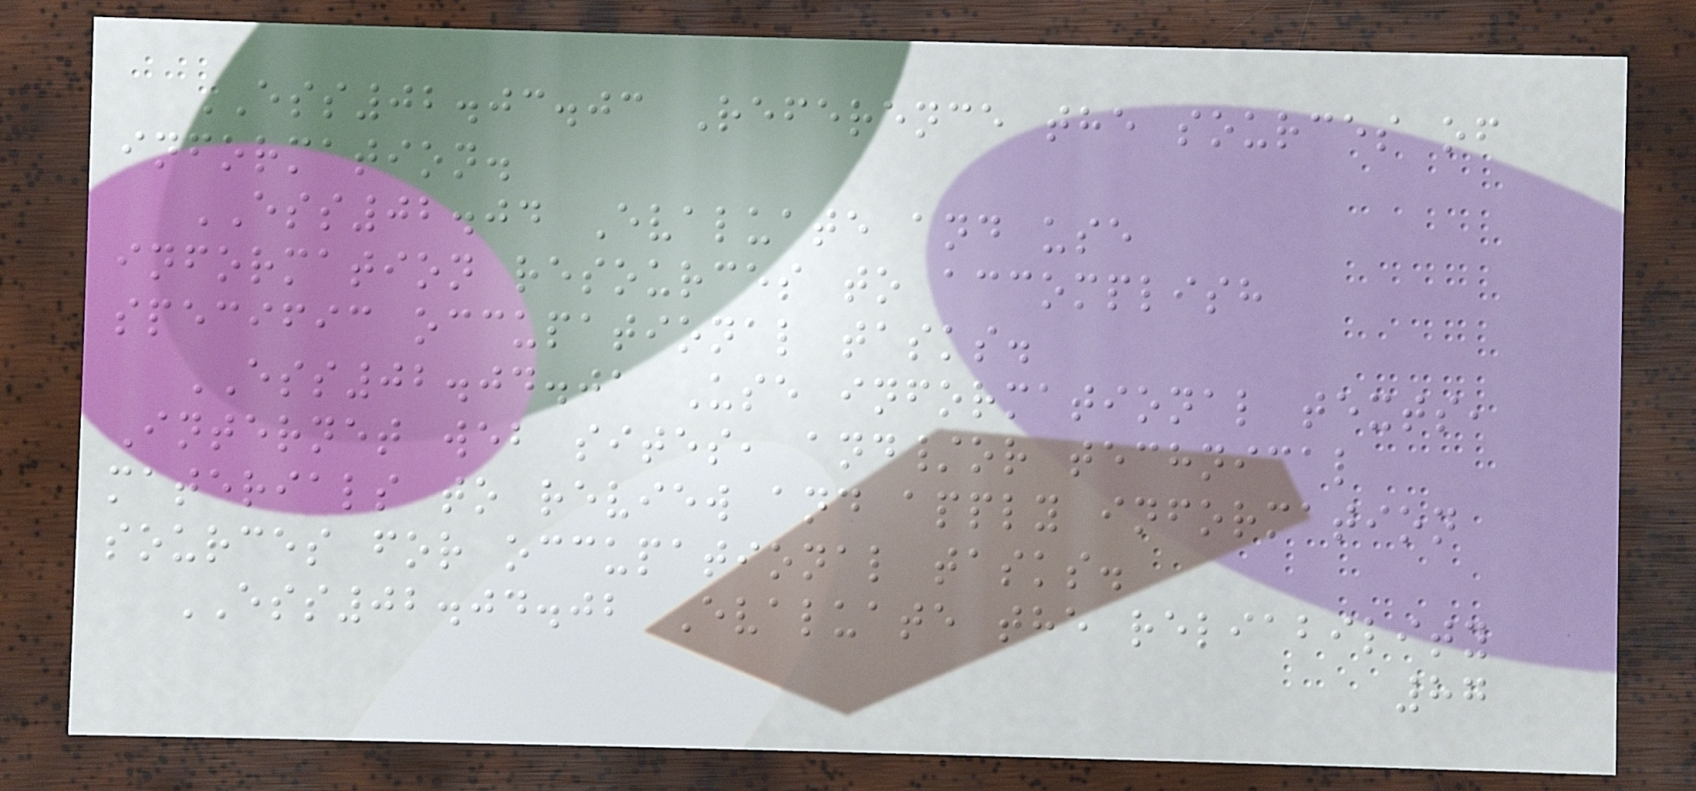ESS02.03.03 Reference the sources of
information.
ESS02.04 Evaluate and use
information resources to accomplish
specific occupational tasks.
ESS02.04.01 Use informational texts,
Internet web sites, and/or technical
materials to review and apply information
sources for occupational tasks.
ESS02.04.02 Evaluate the reliability
87
